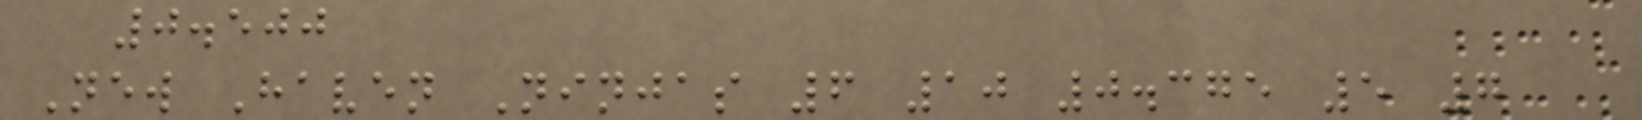0.500
New Haven Ninjas 6 10 0.375 5 7
